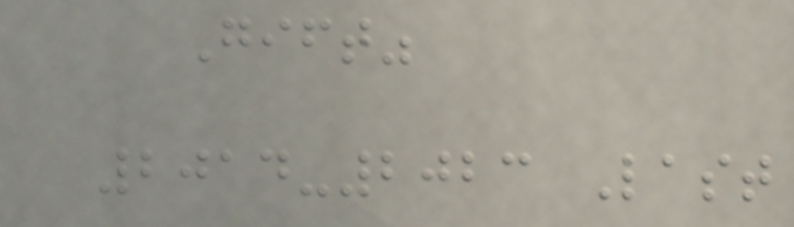Gift"
2014-2023 Last
